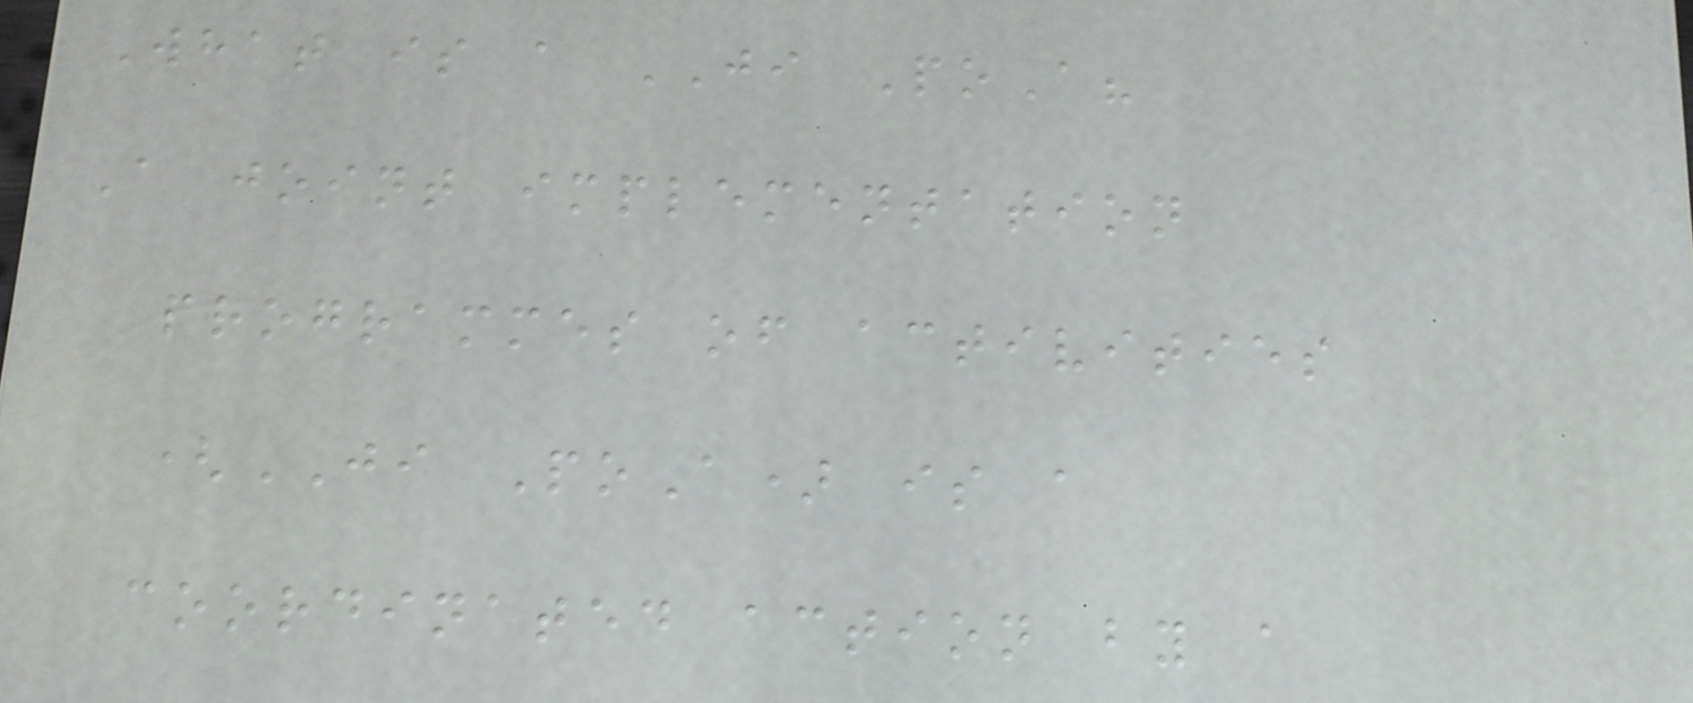What is a JI PoA?
A joint implementation
programmes of activities
(JI PoA) is a
coordinated action by a
